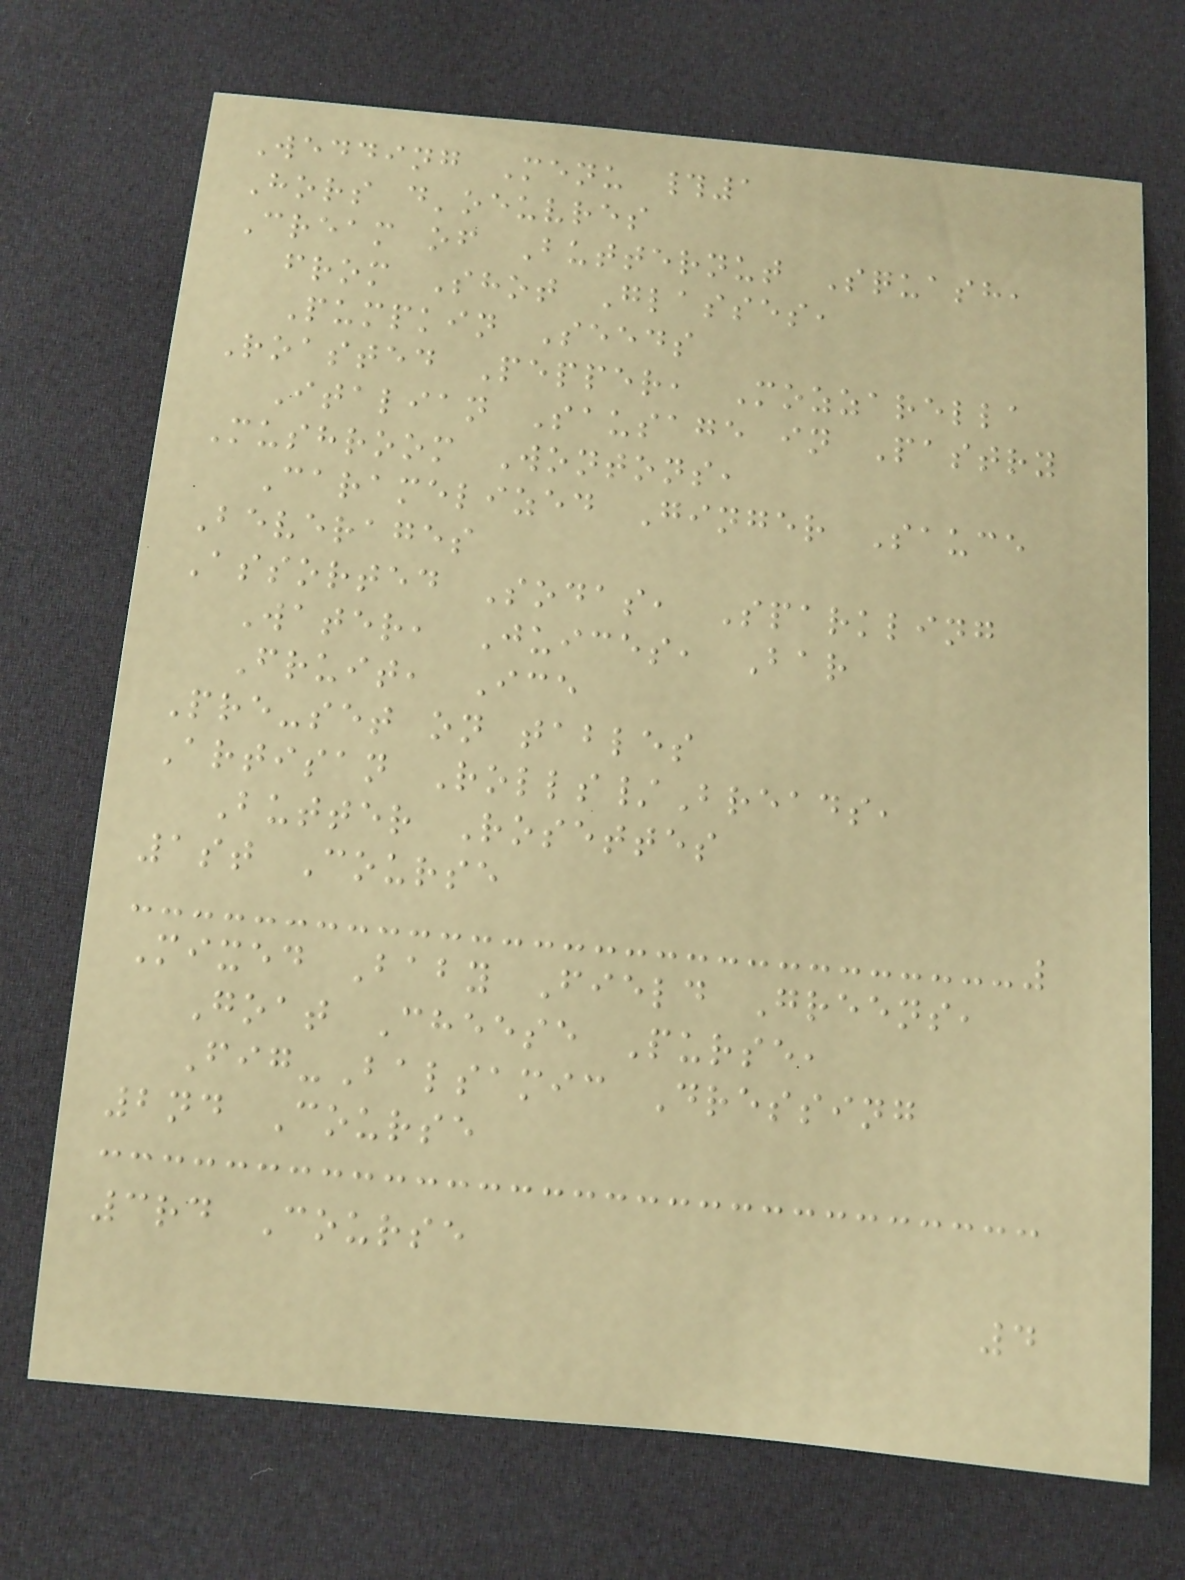Wedding Menu #1
Hors d'oeuvres
Cream of Butternut Squash,
from Shot Glasses,
Pumpkin Seeds
Roasted Pepper, Mozzarella
Italian Sausage in Pastry
Mushroom Wontons,
Caramelized Ginger Sauce
Beverages
Assorted Sodas, Sparkling
Water, Juices, Bar
Fruit, Ice
Pre-set on tables
Artisan Rolls/Breads,
Butter Rosettes
1st Course
Mixed Baby Field Greens,
Goat Cheese Purse,
Fig-Balsamic Dressing
2nd Course
3rd Course
4
